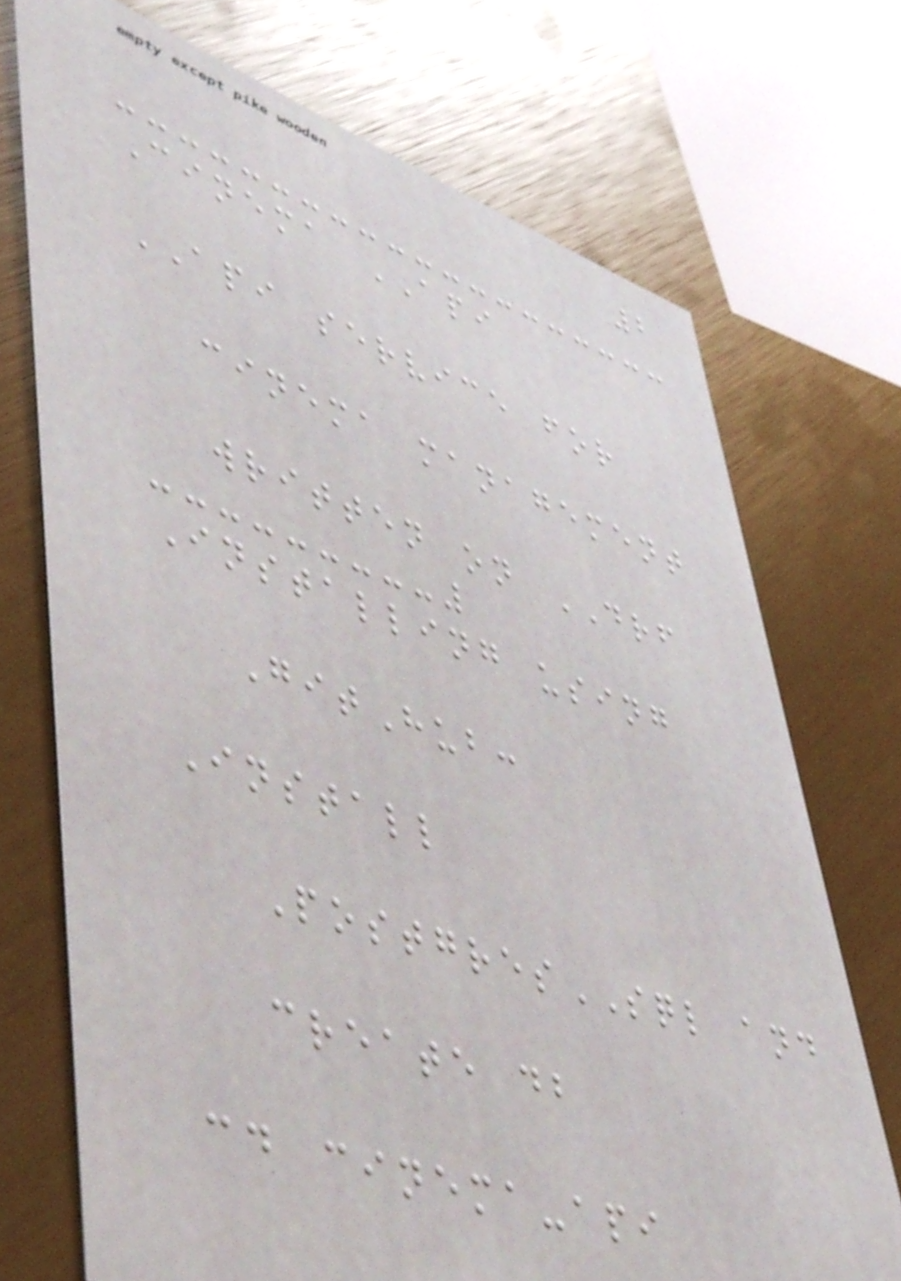2
Cinema API
API service for
cinema management
written on DRF
Installing using
GitHub:
Install
PostgresSQL and
create db
cd cinema-api
